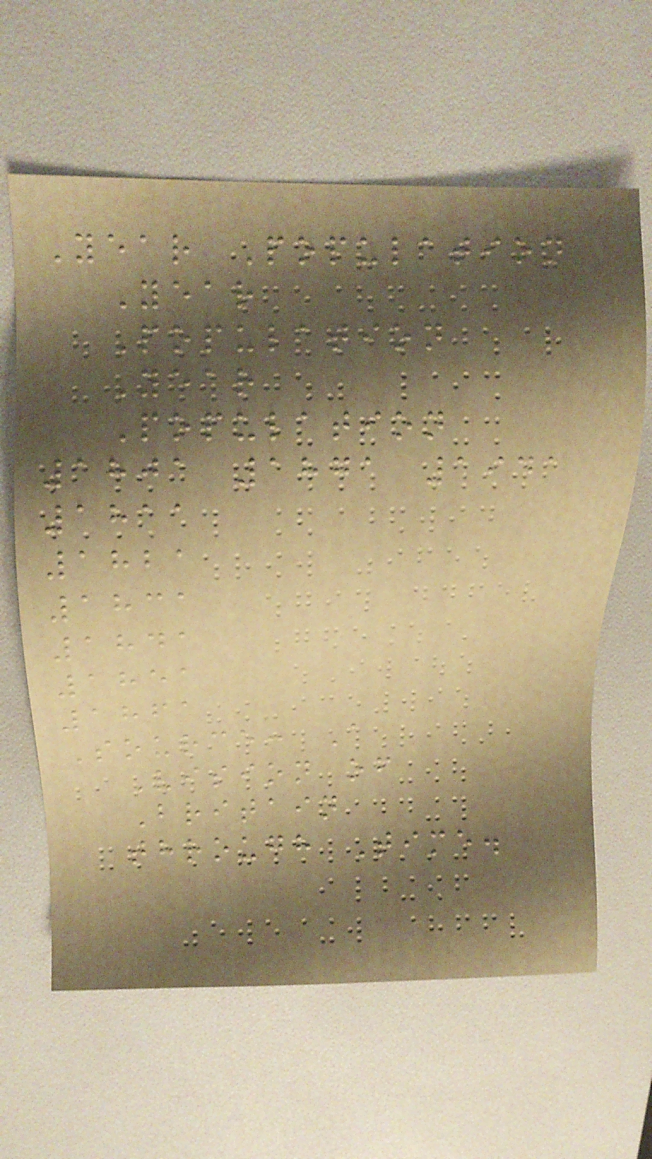Year Population
Year
Population
Year
Population
1801 1871 1941
1811
1821
1831
1841
1851
1861
Source: A
Vision of
Britain
through Time.
